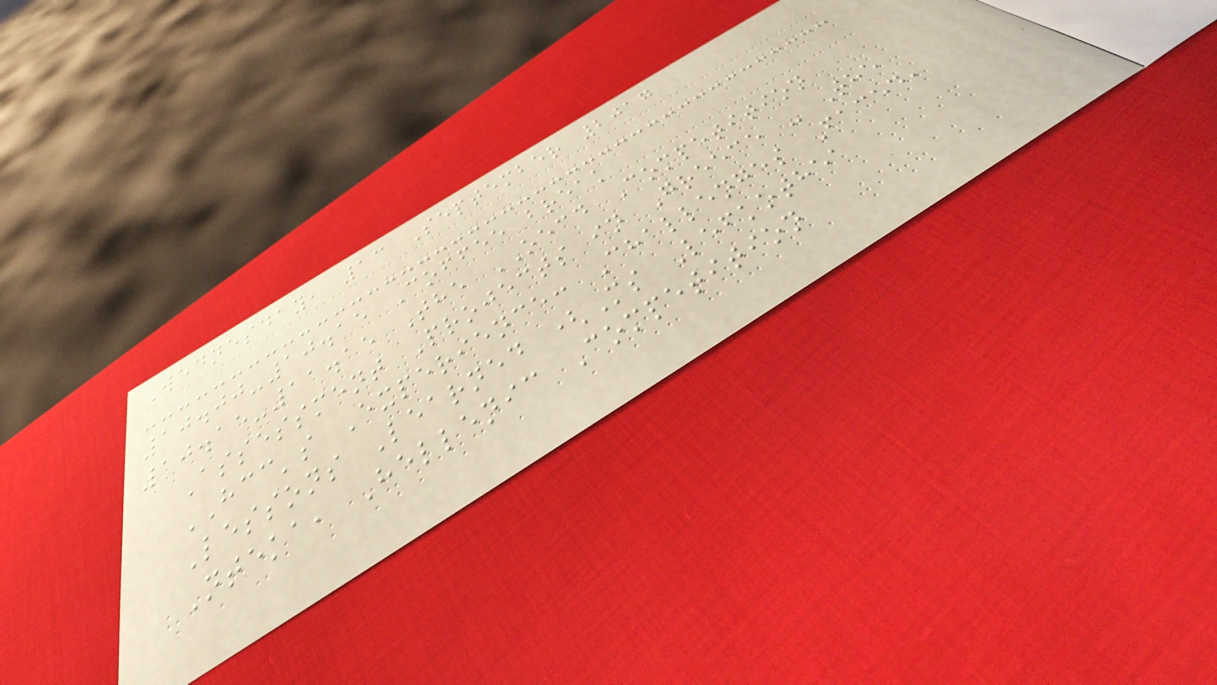Wednesday, 13 September 2017
10.00-10.15 Coffee break
10.15-11.15 The OECD Competition
Assessment Projects in Greece - The
HCC's Experience: Challenges Faced,
Lessons Learned (Ms Lefkothea
Nteka, Hellenic Competition
